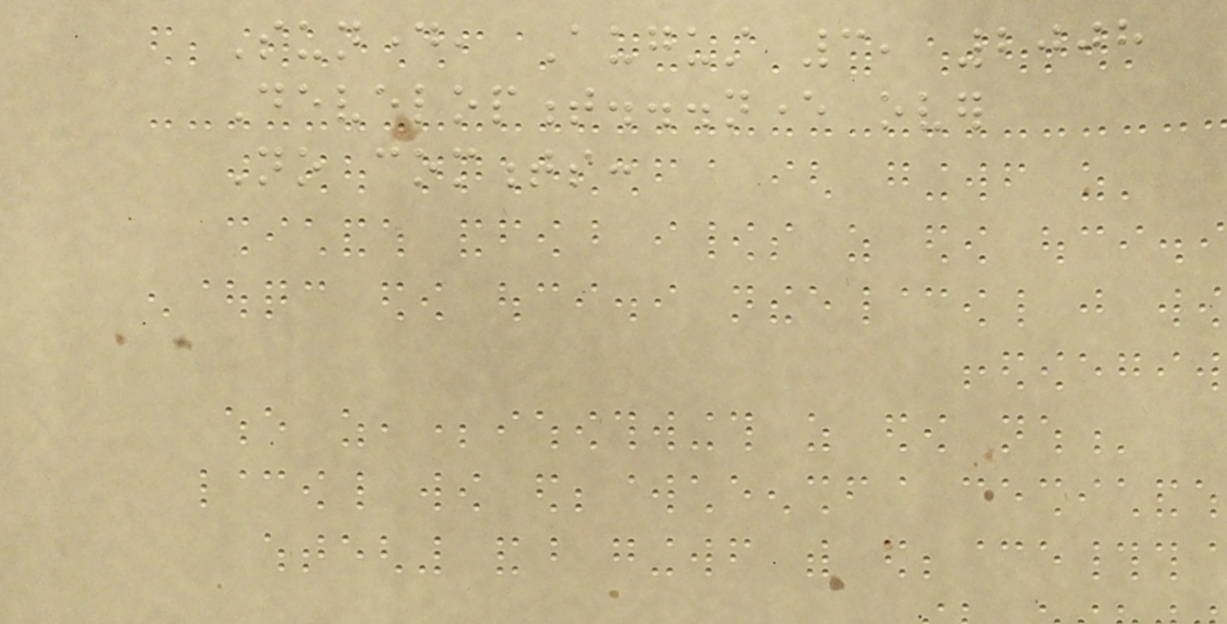Sunday, August 3, 2008
Development...never over
No comments:
